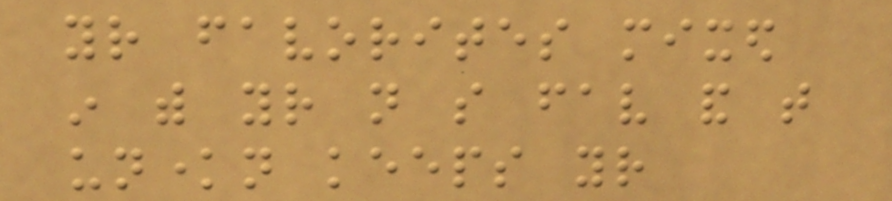your favorites mixed
in with your not so fav and that
unknown keeps your
